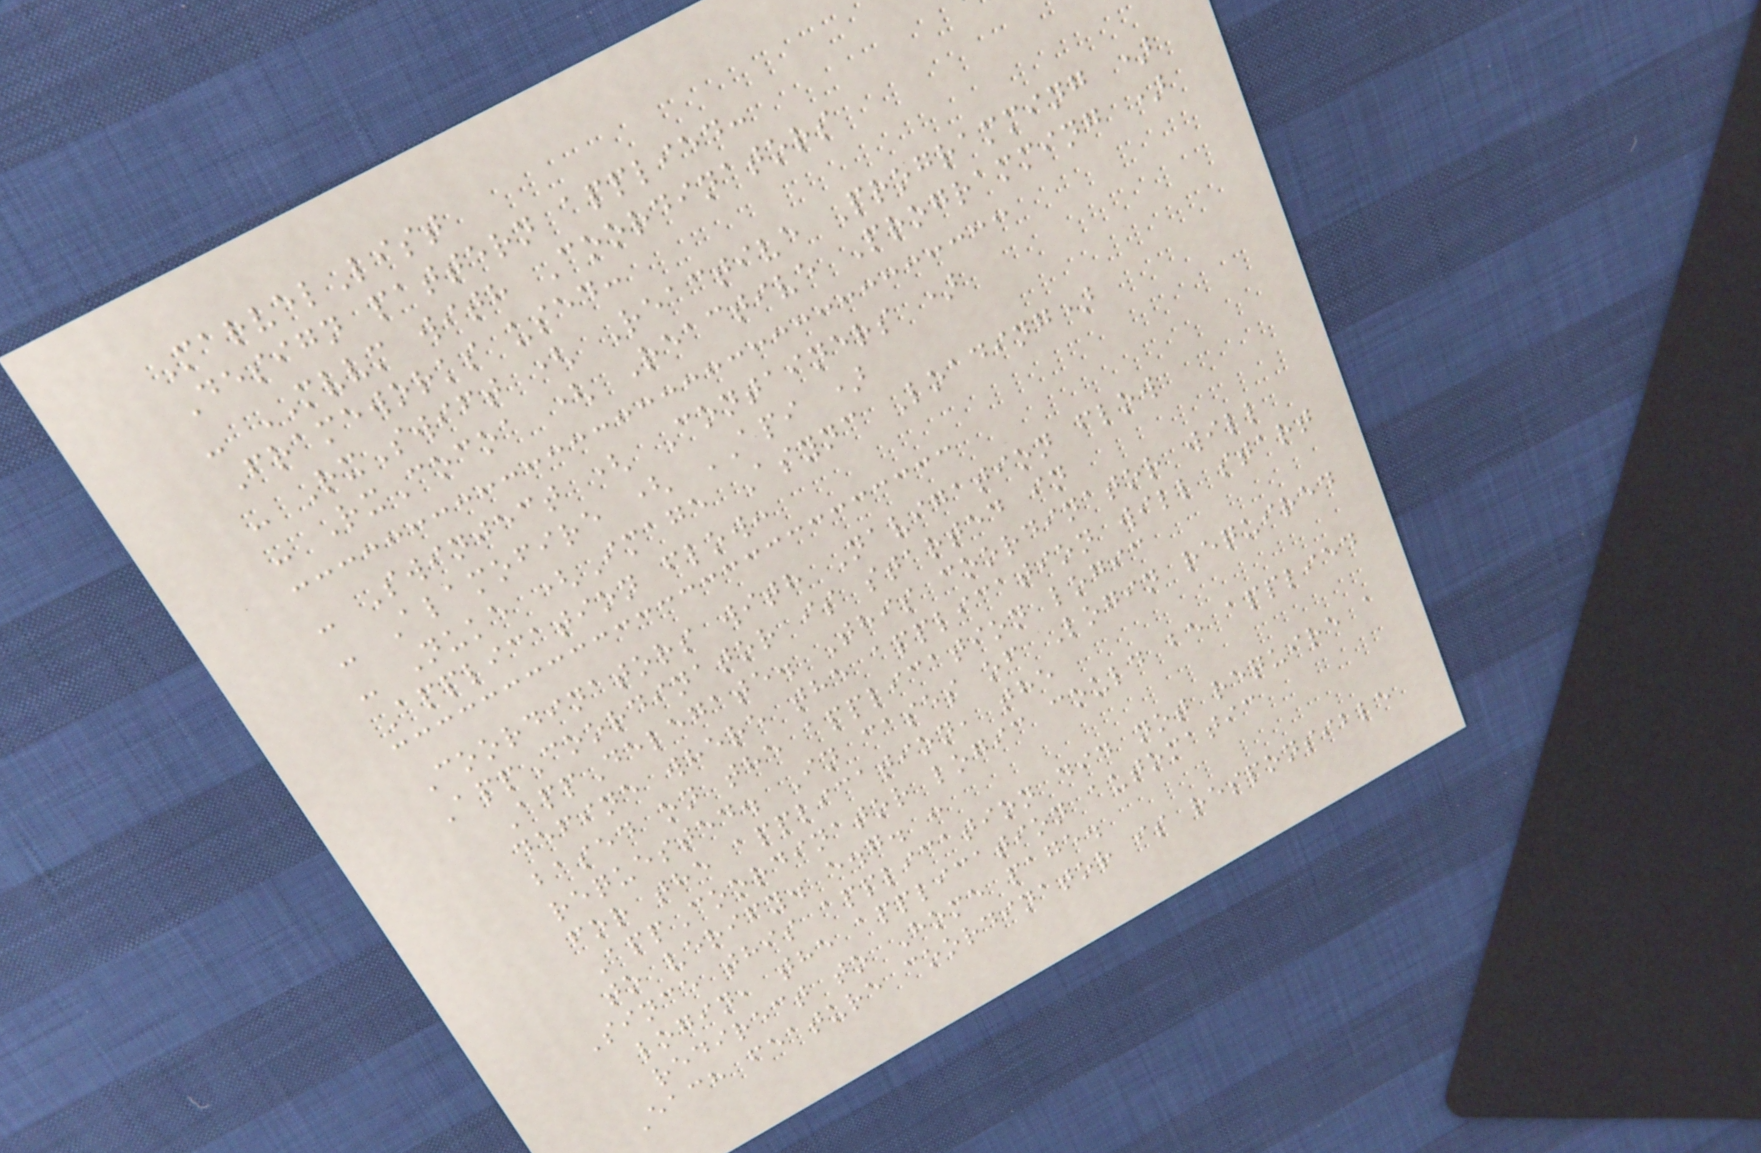MarvelList
Design pattern applied:
- MVVM with Coordinators
Frameworks used:
- RxSwift ( Reactive Programming )
- RxCocoa ( Reactive Programming )
- Swinject ( Containers )
- Alamofire ( API )
- Nuke (Image Async Loading)
Application flow:
Coordinators with Navigation flow
AppCoordinator is started in
AppDelegate. This coordinator will
define where the application will start
based on the application logic
requested. In cases of Login required
for the application, the
AppCoordinator logic could be applied
to verify. e.g. :
Since this application did not require a
login, the application automatic
redirect to Home page.
Each feature coordinator is responsible
